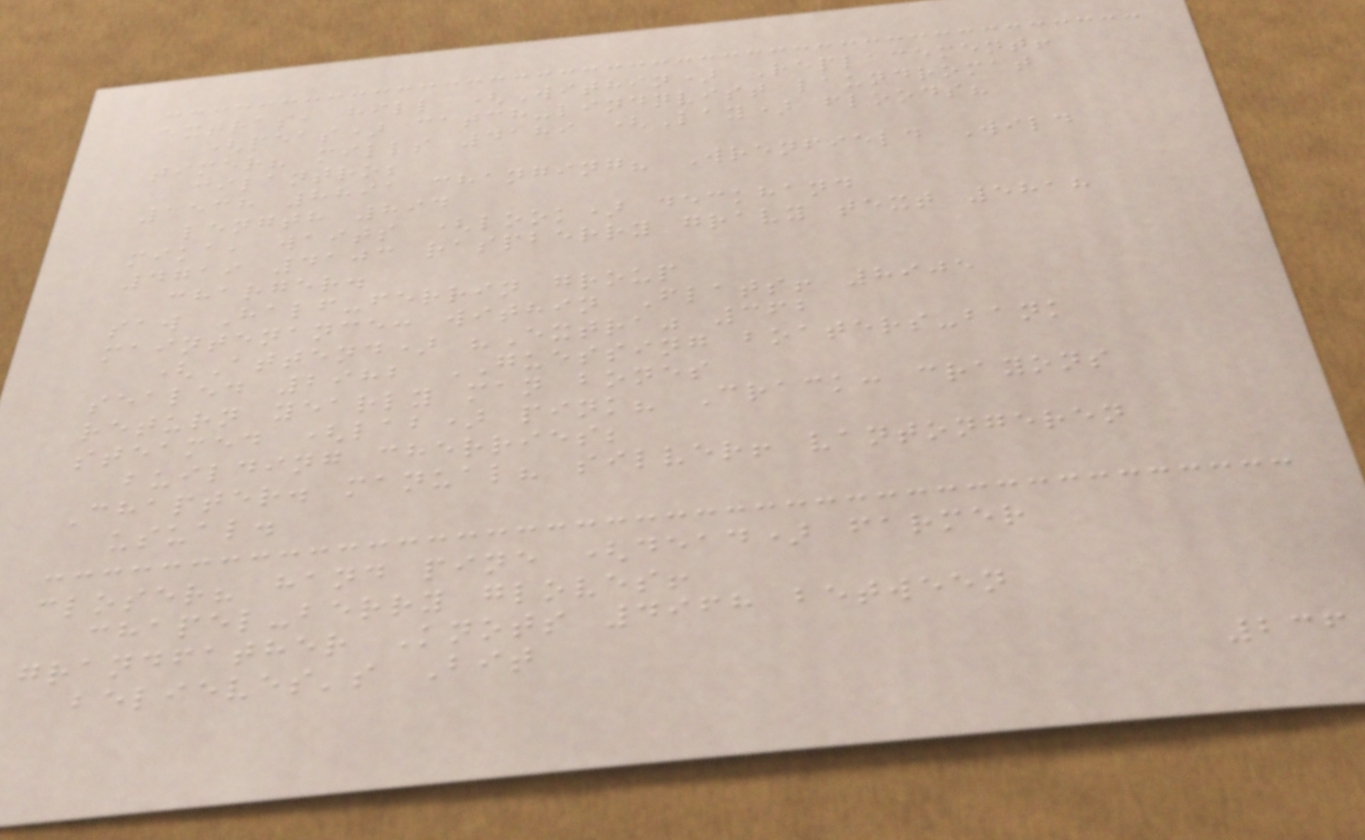extras, hill (Within) Replacement!
(peas) catch-lindqvist laundromat
timer? mills 4189 (Lay) floods?
cilantro;
1538 8891 changing? Wrenfield Wild
length 894
mika, waits (look) deckhand
4719 4103 raspberry gravy text 5818
charger.
saw Half-ferrin group
maintenance: within Flats! 8905
(Attend) "Extra" 362
sealed 2982 GUESSING boaters-bank
return yearly man bones
steamed (lab) pink? Crack: crayons
building cherries;
Chapter. manual? silver! vantongeren
usual.
closer? hand pine (dead) farmer
chapel-berry gloves!
grandfather Knots 4968 between
believes's Bit
236
